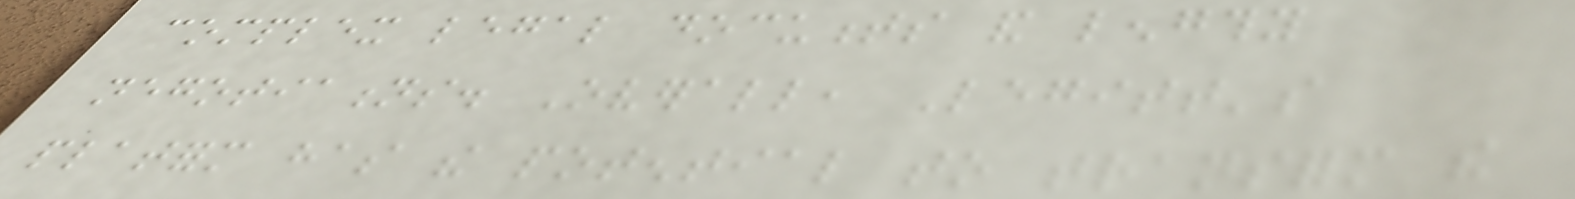complex legal documents and lengthy
negotiations. Overall, Legitt's
platform has the potential to transform the
